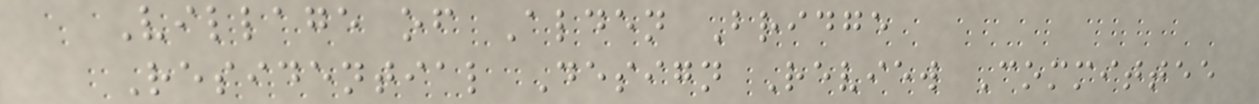Village of Alden Bridge
Residential Design Review Committee
